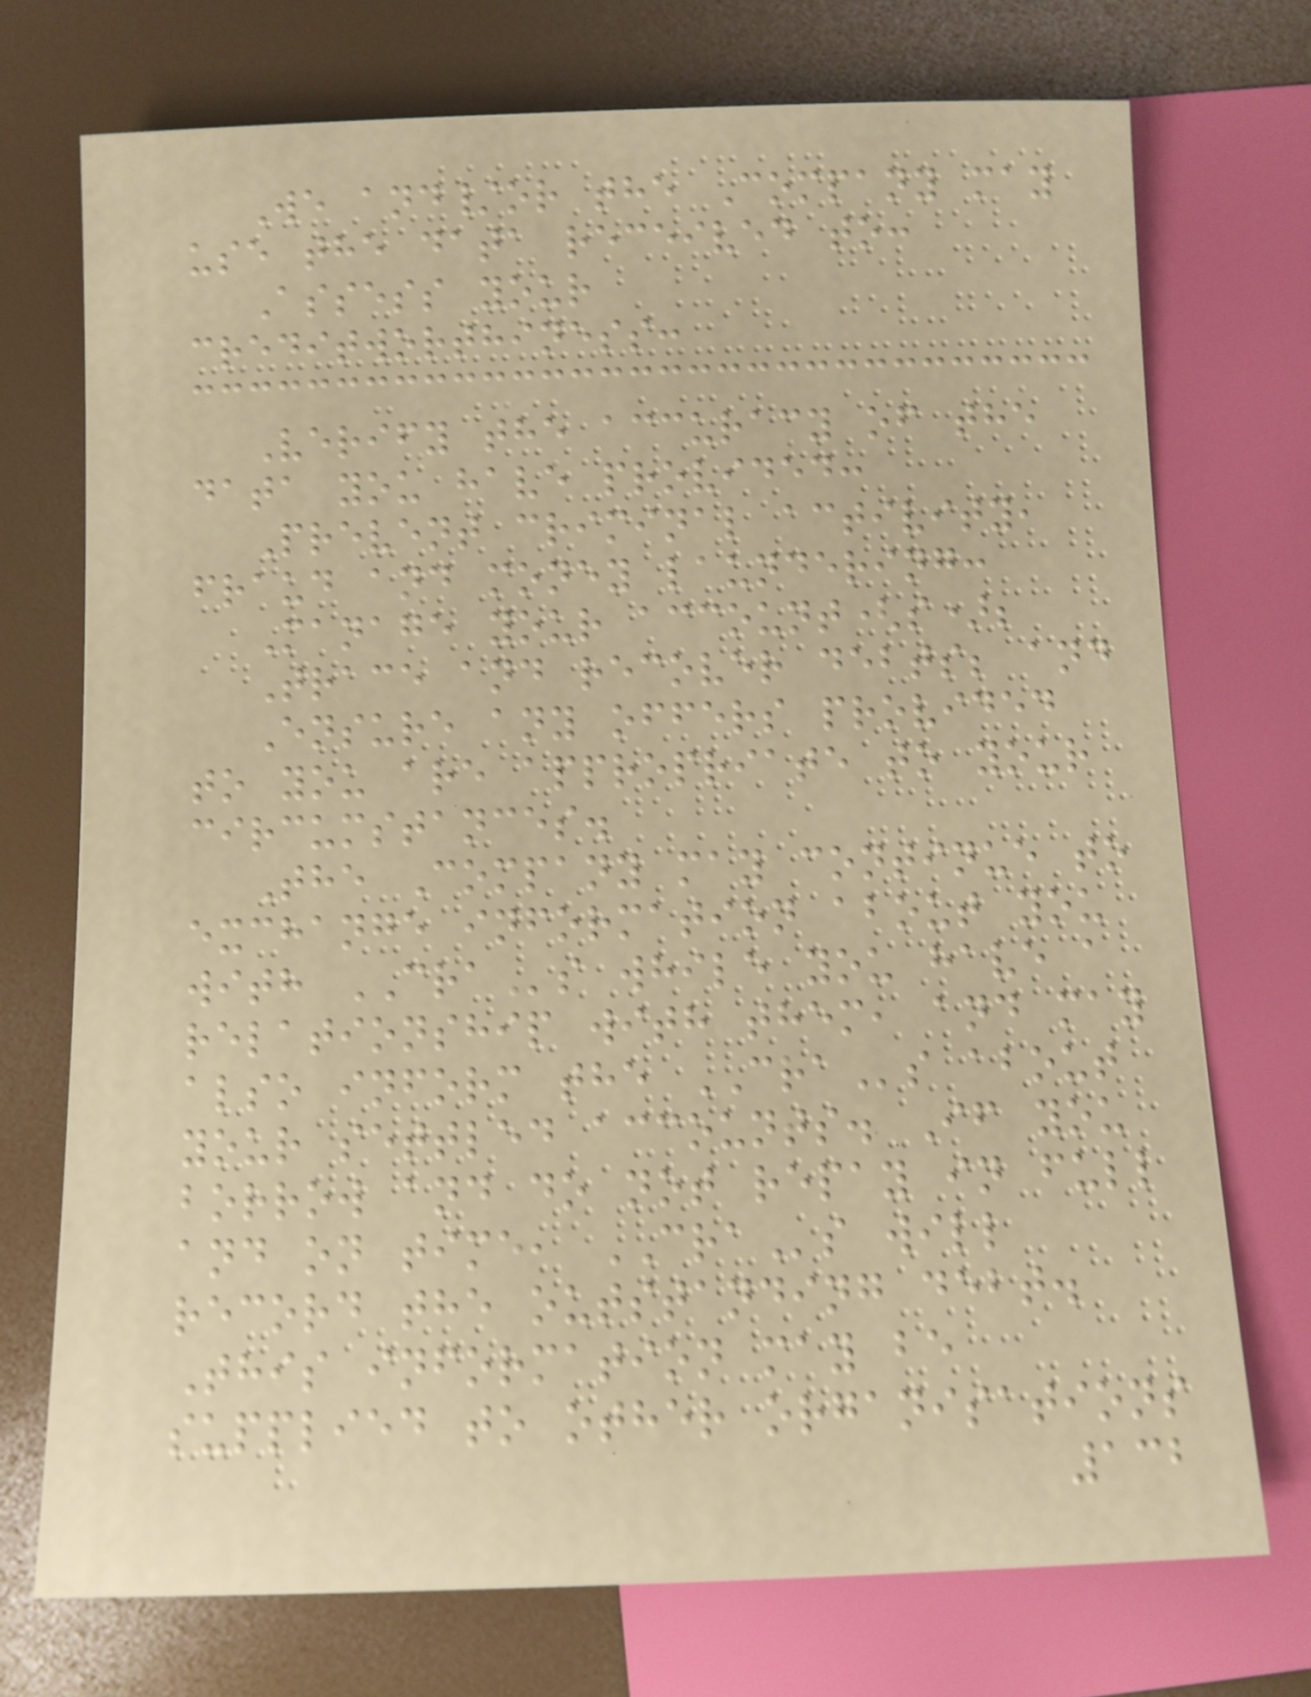We and/or the Company may
use the data received to:
Assess your
creditworthiness:
Verify the accuracy of the
data you have provided:
Prevent criminal activity,
fraud and money laundering:
Manage your account(s);
Trace and recover debts; and
Ensure any offers provided
to you are appropriate to your
circumstances.
The Company may continue to
exchange information about you
with CRAs while you have a
relationship with them, and may
also inform the CRAs about
your settled accounts. If you
borrow and do not repay in full
and on time, CRAs will
record the outstanding debt.
This information may be
supplied to other organisations
132
